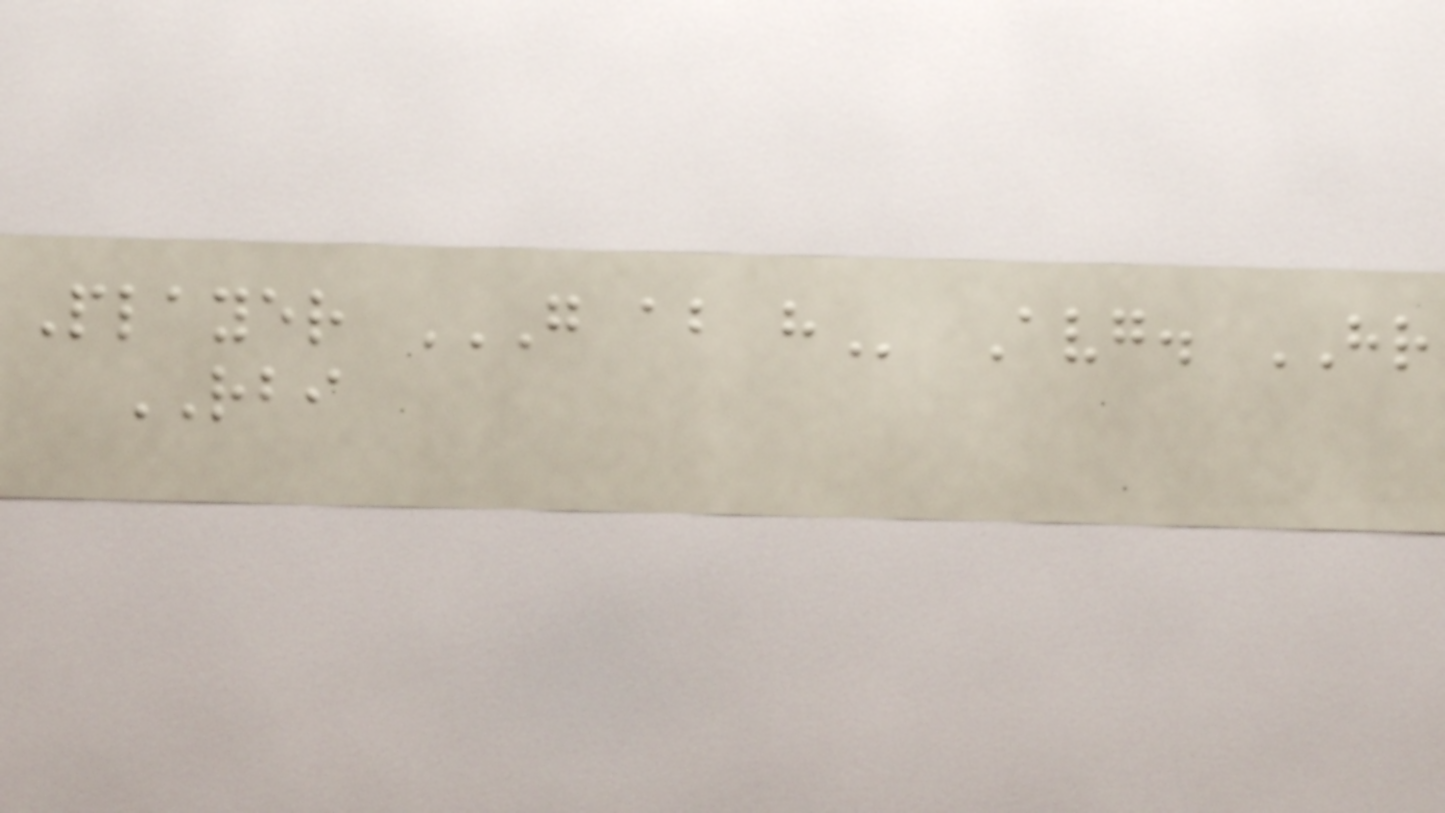Player G AB H Avg. HR
RBI
